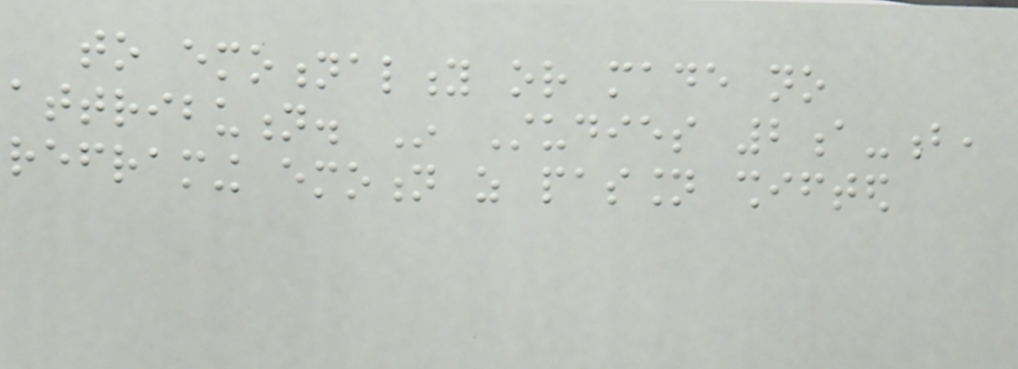to emotionality or made no
attribution. In Studies 2a-b,
reframing emotion as passion shifted
